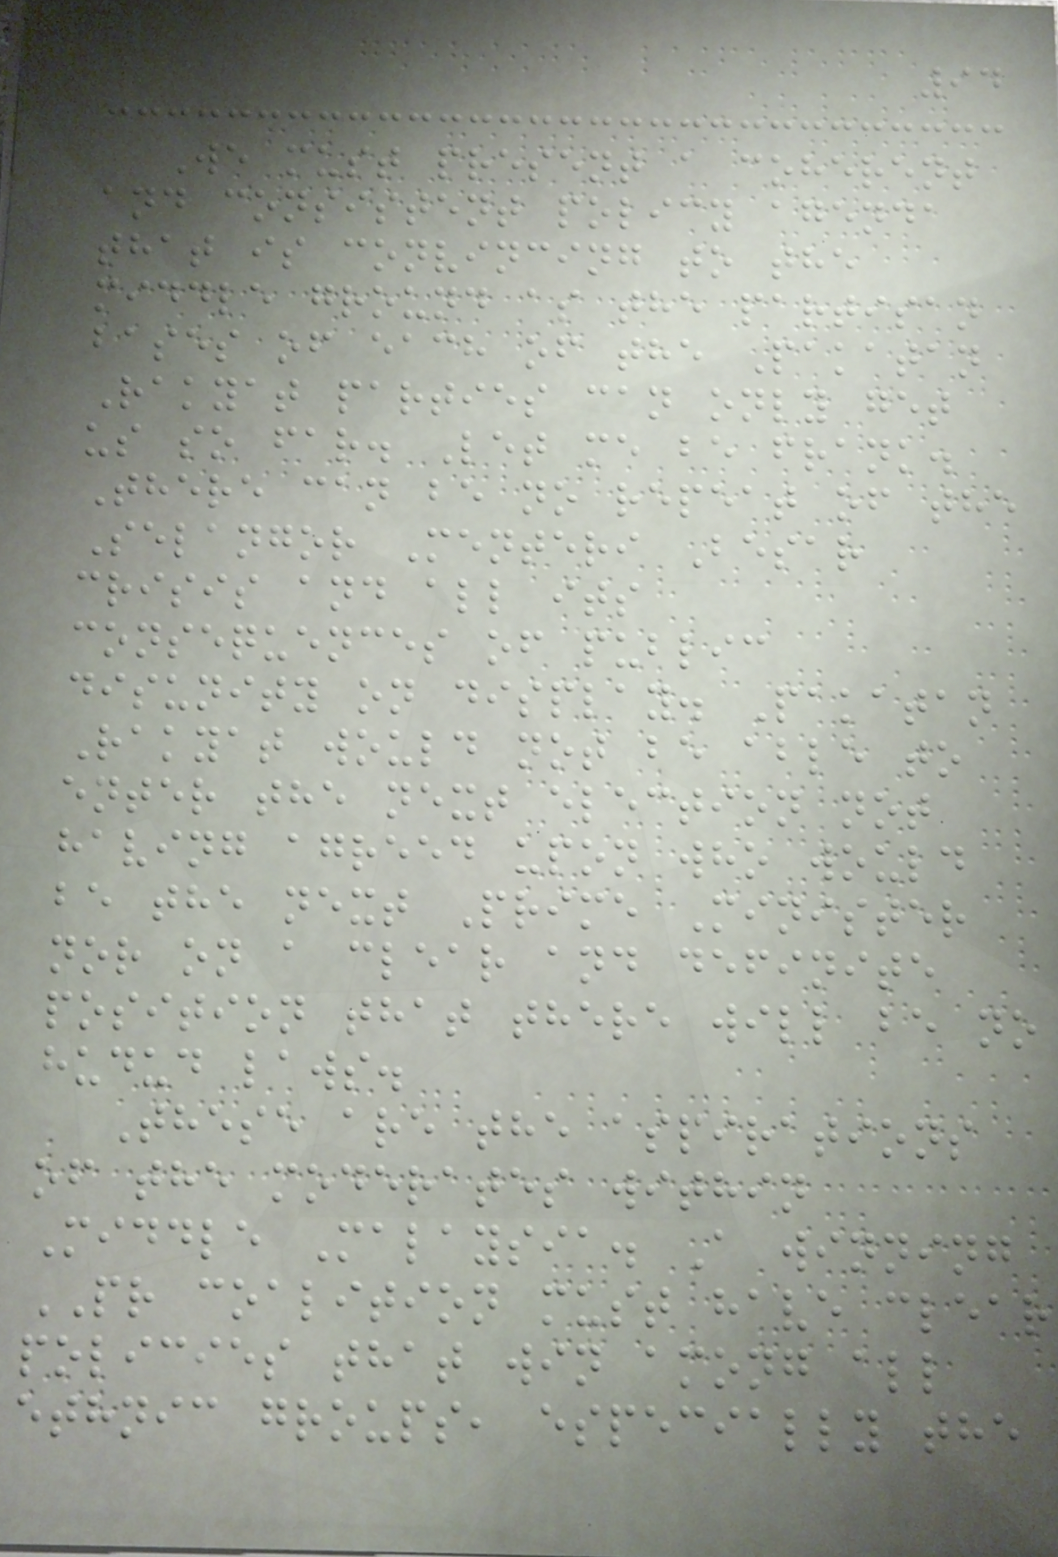94
We must present a coherent
and consistent policy agenda
that is convincing to the
middle ground as the partisan
bases of each of the Pakatan
Rakyat parties can only get
us so far. Let me be frank.
There can be no repeat of the
Selangor Menteri Besar
crisis and all its
consequences of public
disunity on display. Pakatan
Rakyat would not be able to
enter the next election not
having agreed upon who would
be the next Prime Minister
nor on a clear and definite
position that there will be no
hudud laws.
These are the aspirations
of the moderates within
Middle Malaysia. A winning
PR coalition must have clear
policies that win among all
ethnic groups, especially the
